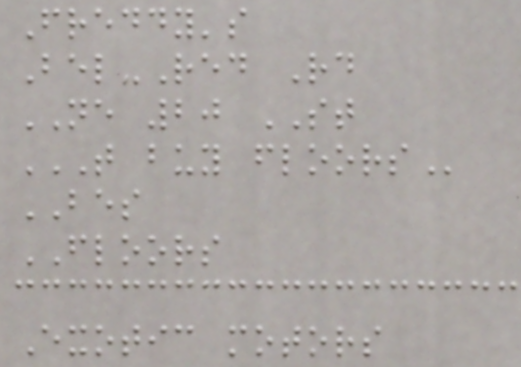Freddy's
Bel-Red Rd
NE 20 ST
T BUY FLOORS
BES
FLOORS
Exotic motors
